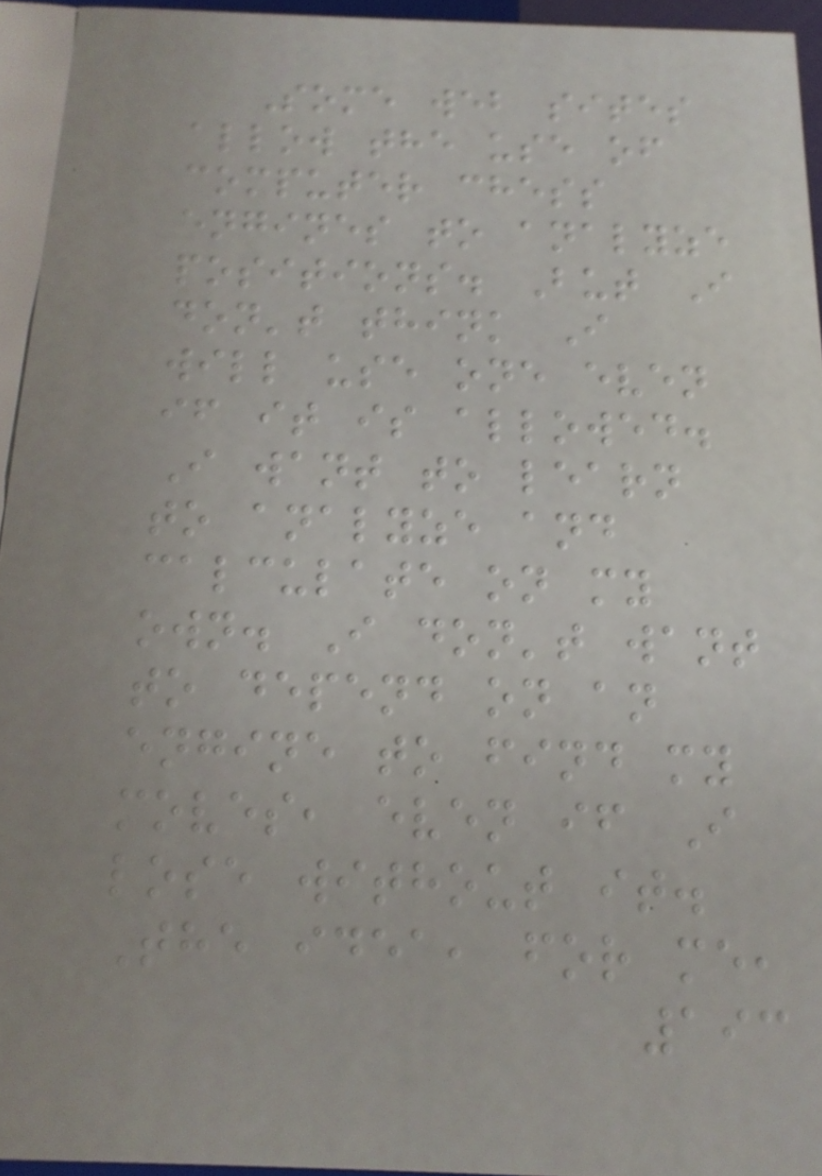Some web sites
allow the use of
computer chess
engines to analyze
positions. But I
don't think I
will use one even
if it is allowed.
I want to learn
to analyze and
calculate on my
own. I don't want
to depend on an
engine to find my
moves, even if I
lose without it.
The idea, for me,
193
